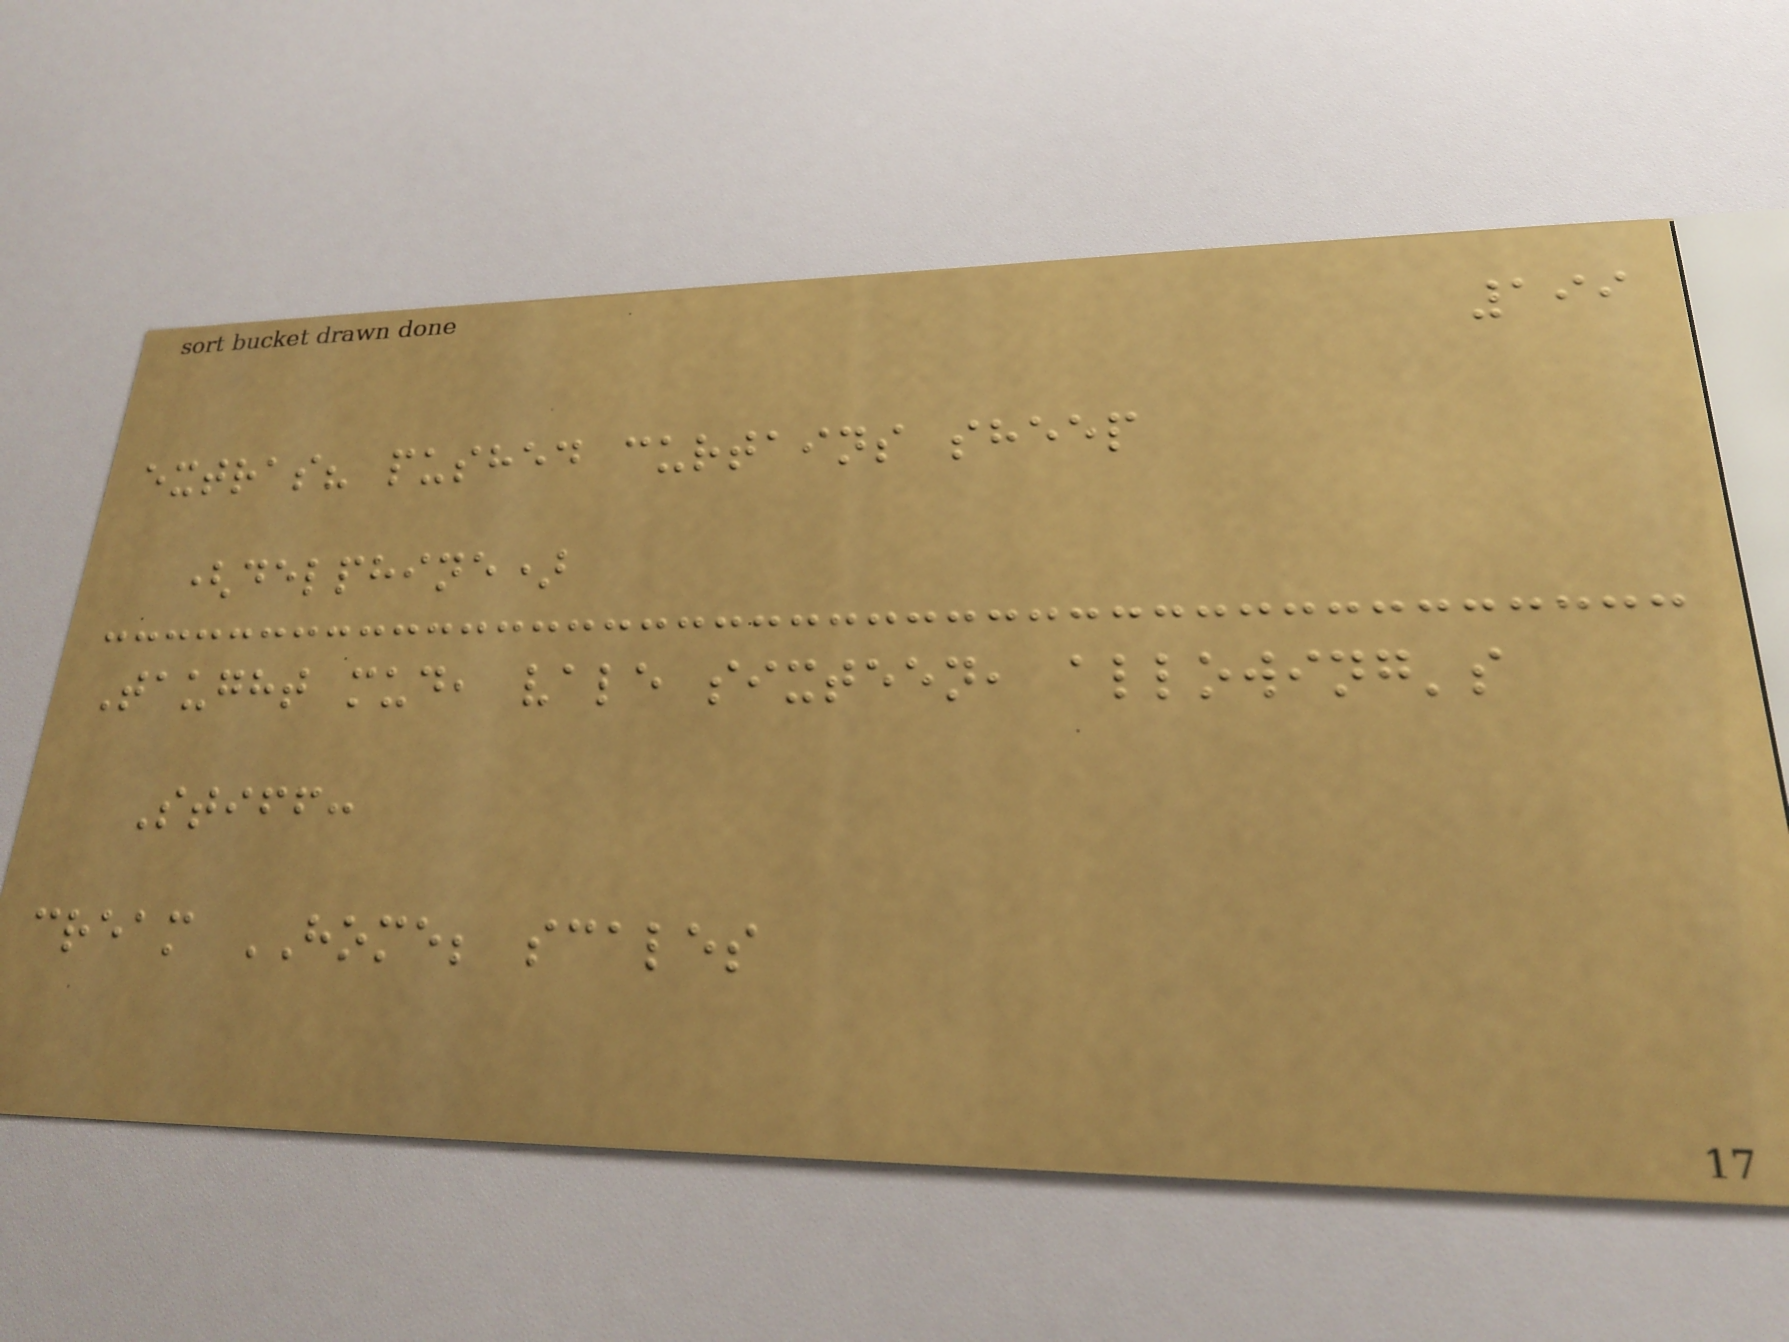199
extras? pushed curtains sheep
(delphine)
Taught mud, vale sixteen, allowing's
Stiff:
cream HOME; scales
